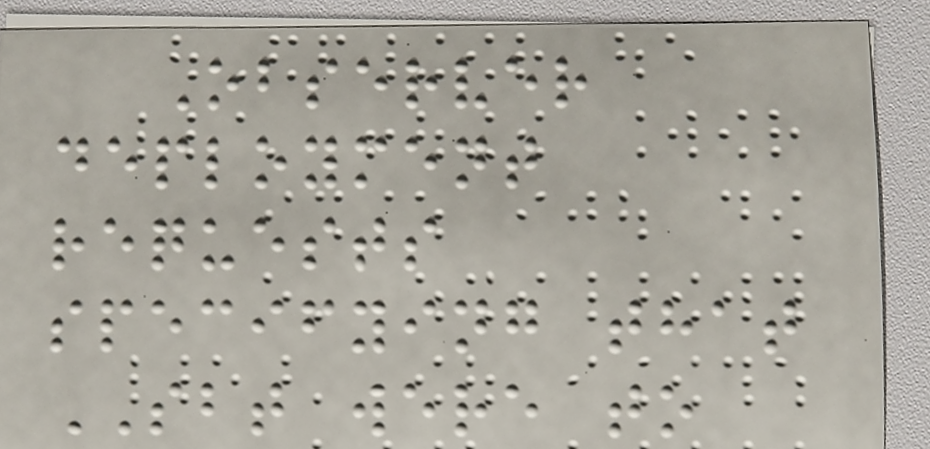Observer
deployment
requests
specifying that
SBT were to
